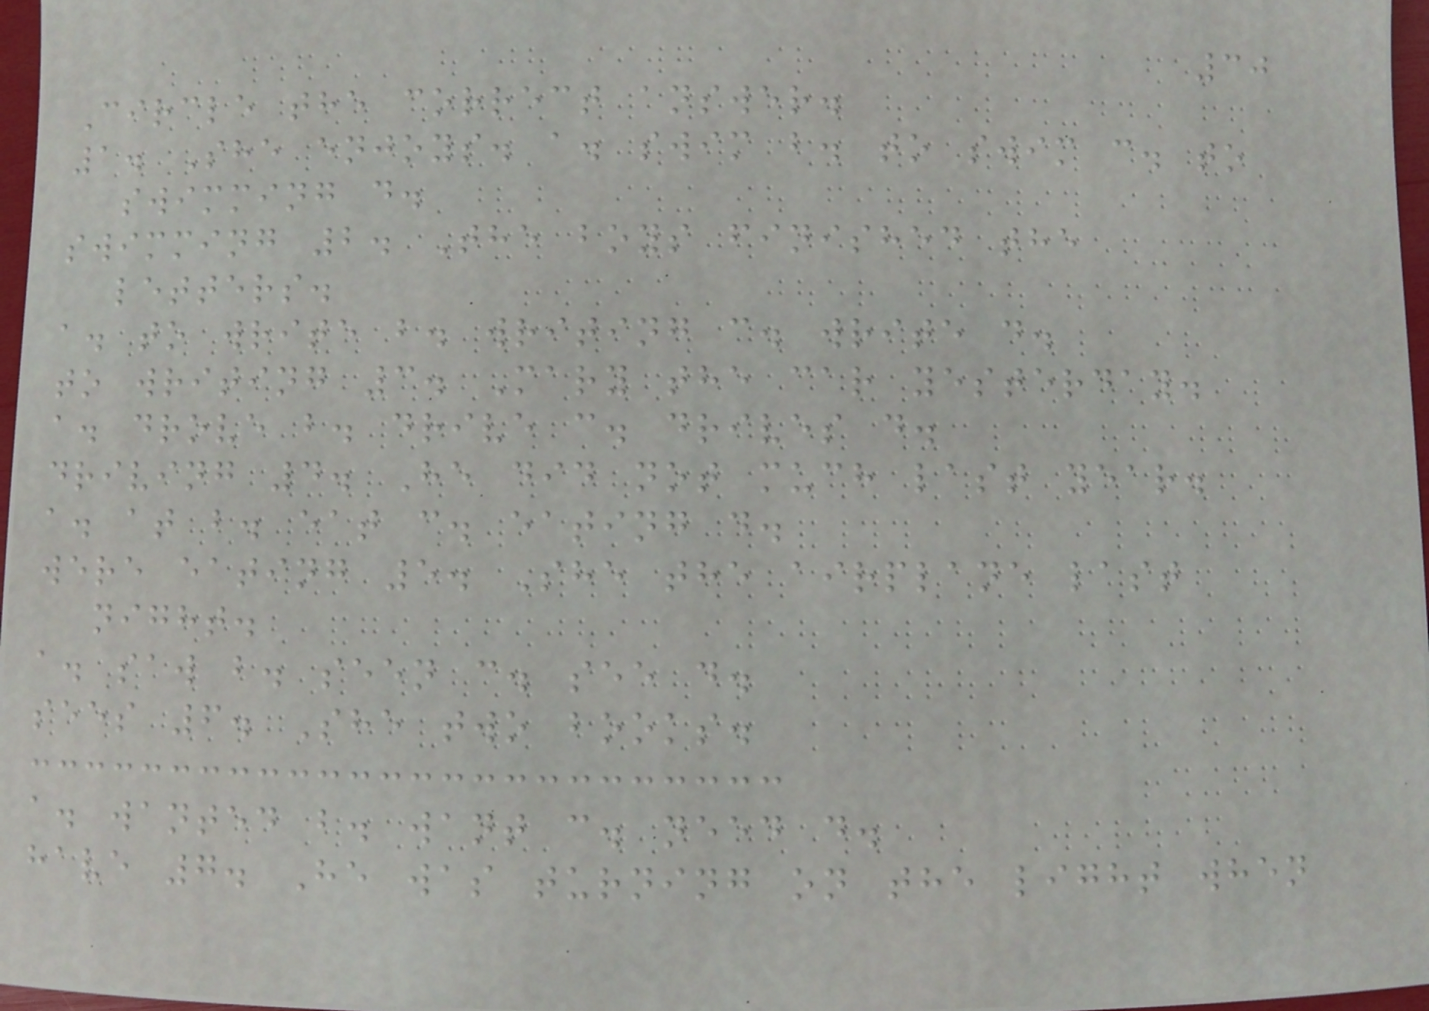30
Circle the correct answer.
1. She enjoys. a. swim b. to swim c. to
swimming d.
swimming 2. The boys finished the
letters.
a. to write b. writing c. write d.
to writing 3. Mary the car yesterday.
a. drove b. drive c. drives d.
driving 4. He did not much last year.
a. at b. eat c. eating d.
were eating 5. She the airplane last
night.
a. saw b. seen c. see d.
sees 6. She two books.
a. wanted b. want c. need d.
have 7. He was turning on the light when
